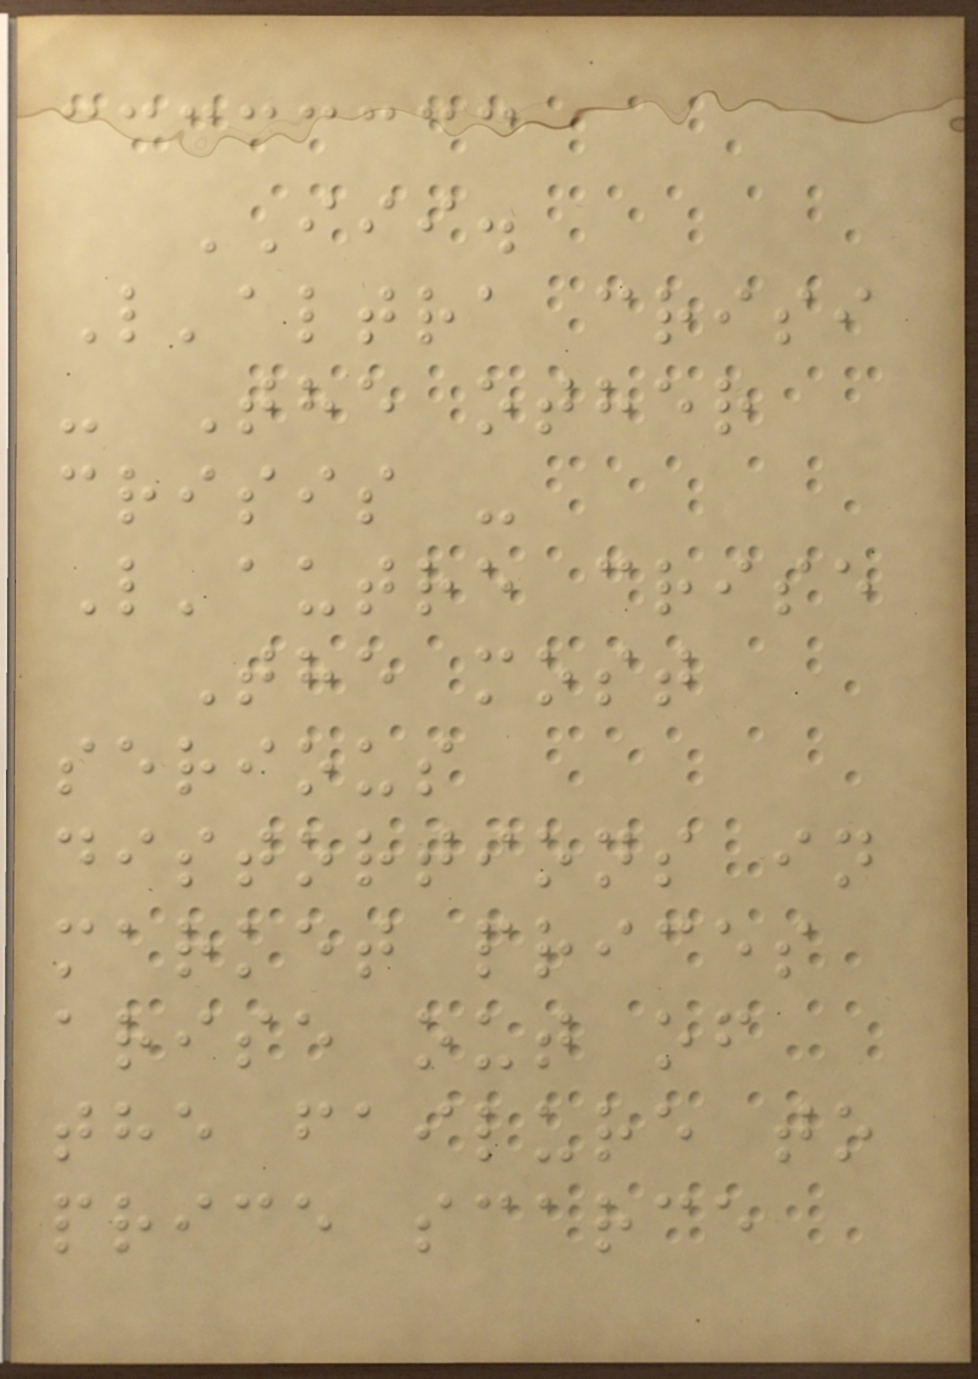III.
L'altra crisi
- The other
crisis -
L'autre crise
The most
serious
distortions in
market prices
arise out of
the failure to
price scarce
